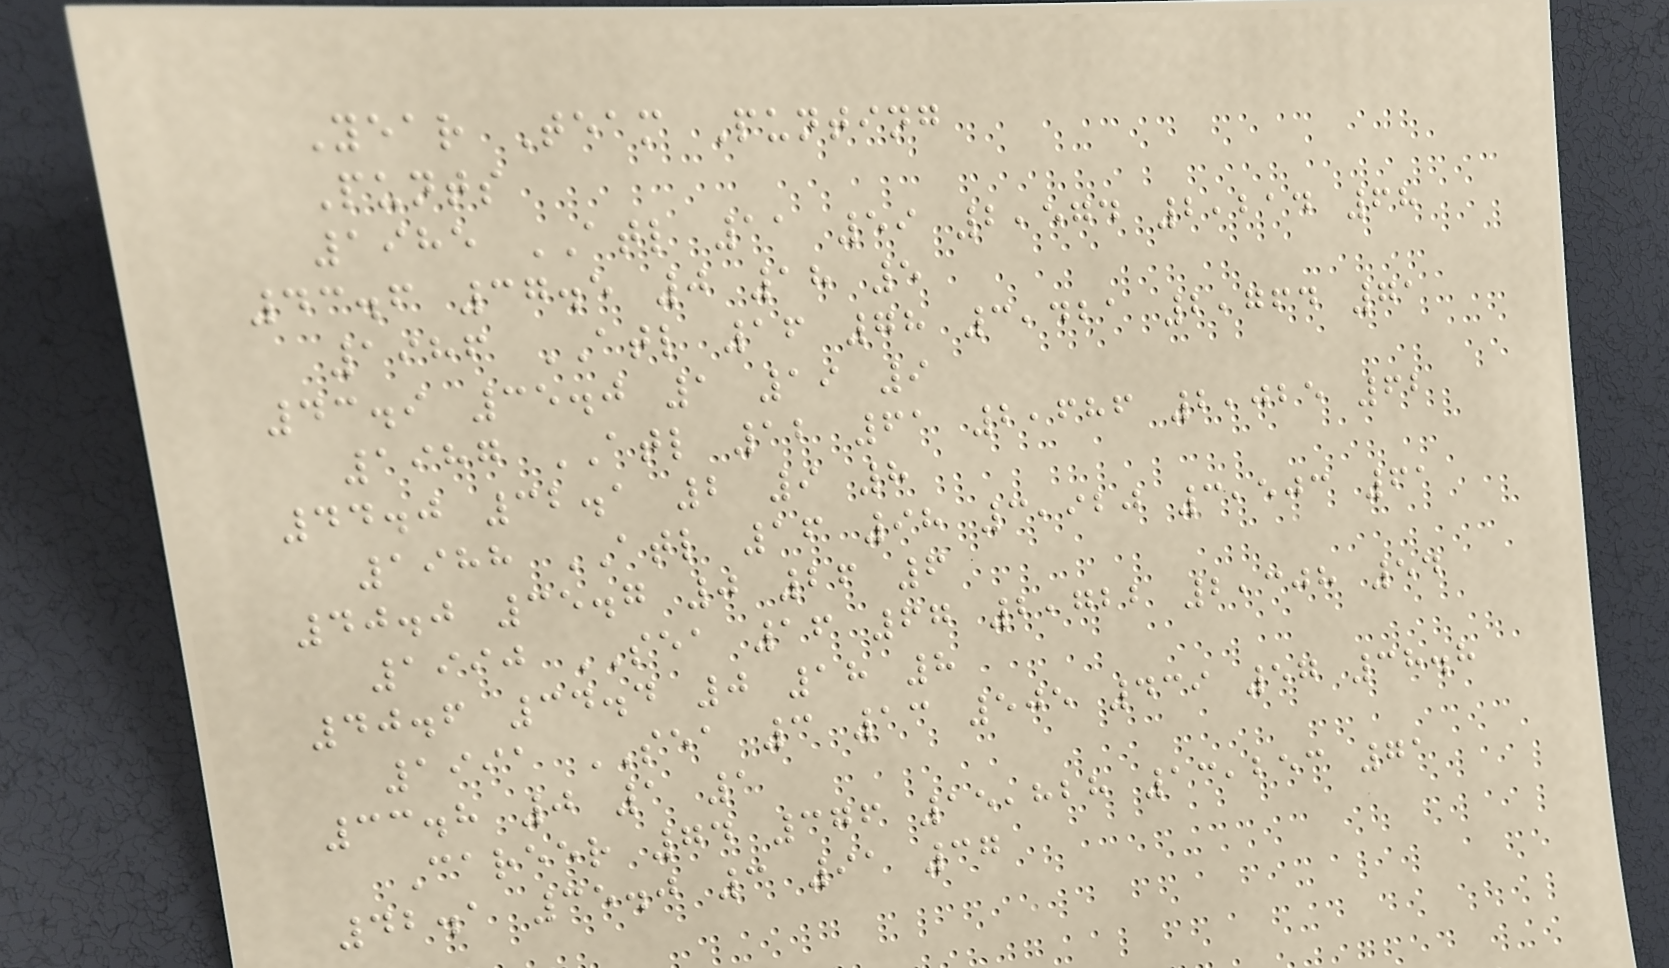Year Team Punting
Punts
1985 ATL 11 59 2,574 2,214 68
43.6 37.5 0 18 5
1986 ATL 16 78 3,421 2,764 71
43.9 35.0 1 19 9
1987 ATL 12 61 2,686 2,025 62
44.0 32.1 2 9 8
1988 ATL 16 98 3,920 3,503 61
40.0 35.7 0 26 6
1990 SEA 16 67 2,722 2,308 54
40.6 34.4 0 18 8
1991 SEA 3 13 505 439 57 38.8
33.8 0 1 1
Career 74 376 15,828 13,253 71
42.1 35.0 3 91 37
